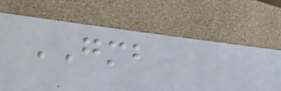GMB
